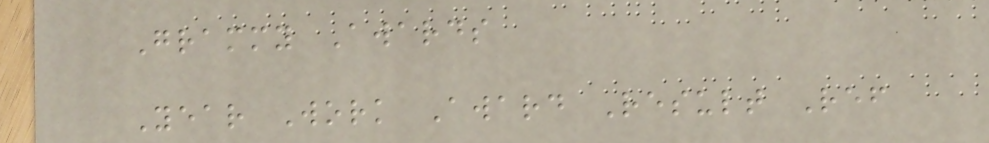Grammy Awards
Year Work Award Result Ref
